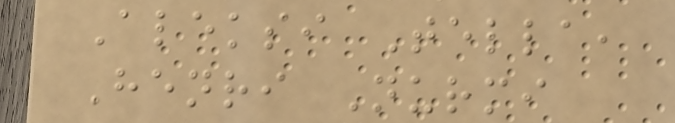Aleksi Tella,
Henri Nurmi
